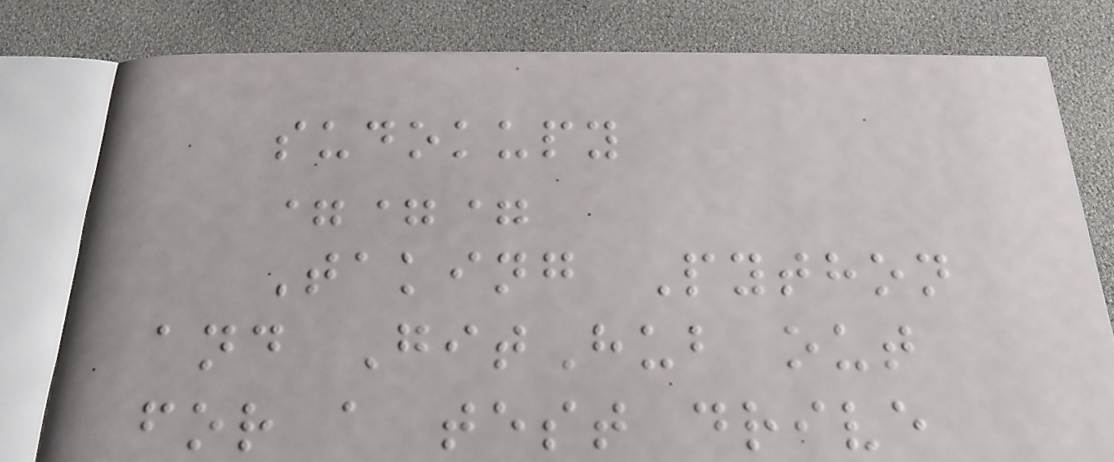sudokupy
===
Taking Python
and GitHub out
for a test drive
